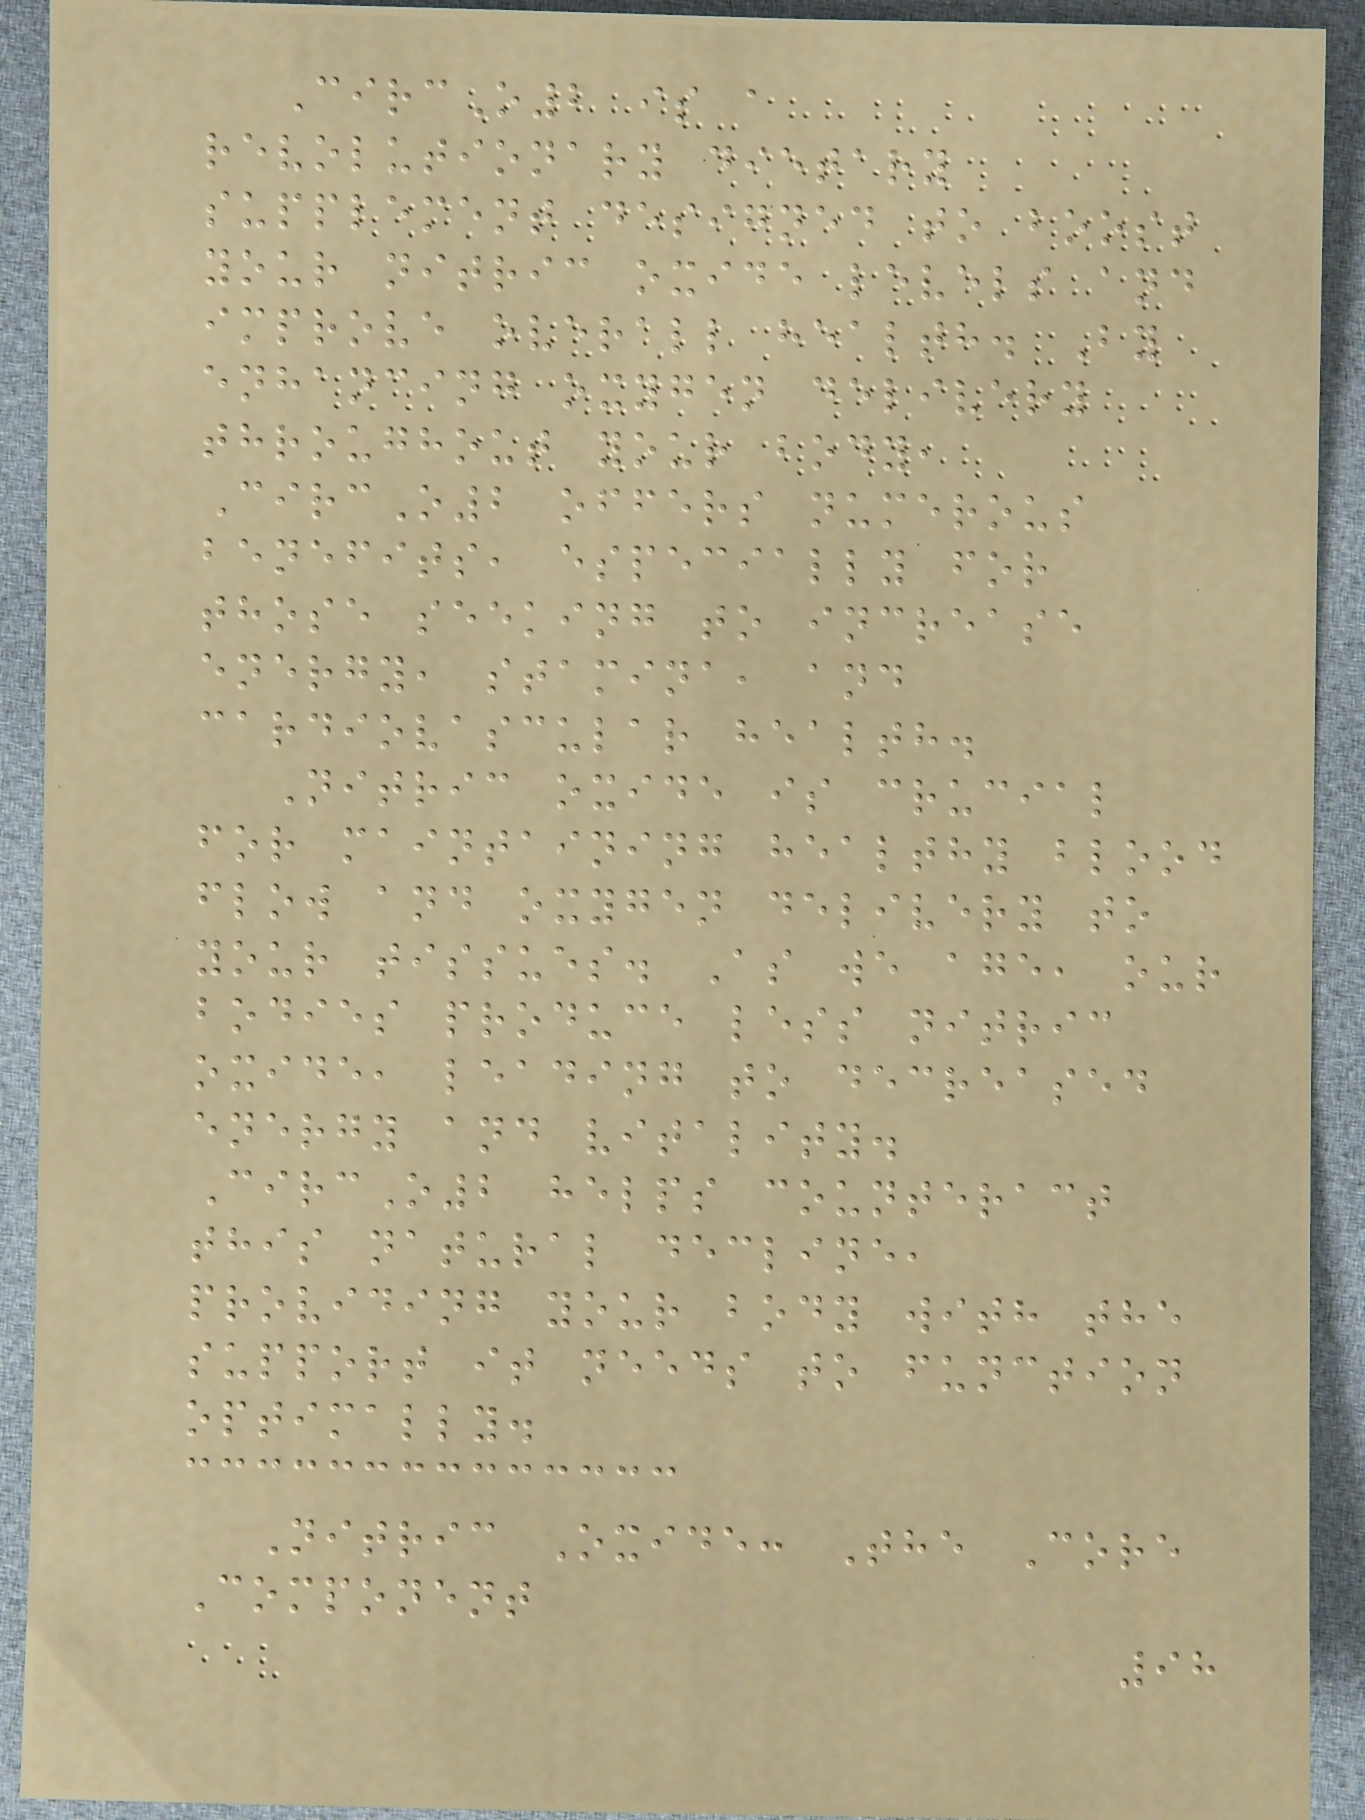CircO2 is a
revolutionary dietary
supplement designed to boost
your nitric oxide levels and
improve overall health. By
enhancing oxygen delivery
throughout your body,
CircO2 offers numerous
benefits, especially for
those seeking to increase
energy, stamina, and
cardiovascular health.
Nitric oxide is crucial
for maintaining healthy blood
flow and oxygen delivery to
your tissues. As we age, our
bodies produce less nitric
oxide, leading to decreased
energy and vitality.
CircO2 helps counteract
this natural decline,
providing your body with the
support it needs to function
optimally.
Nitric Oxide: The Core
Component
98
